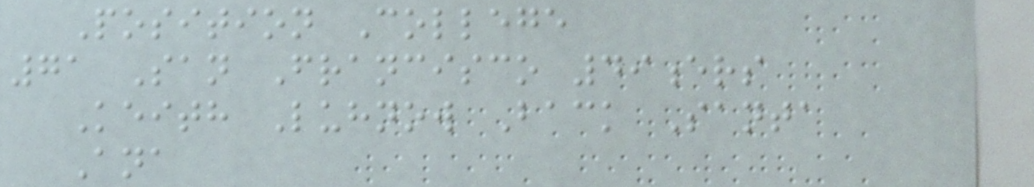Position College
71 San Francisco 49ers
Keith Luhnow Back Santa
Ana
